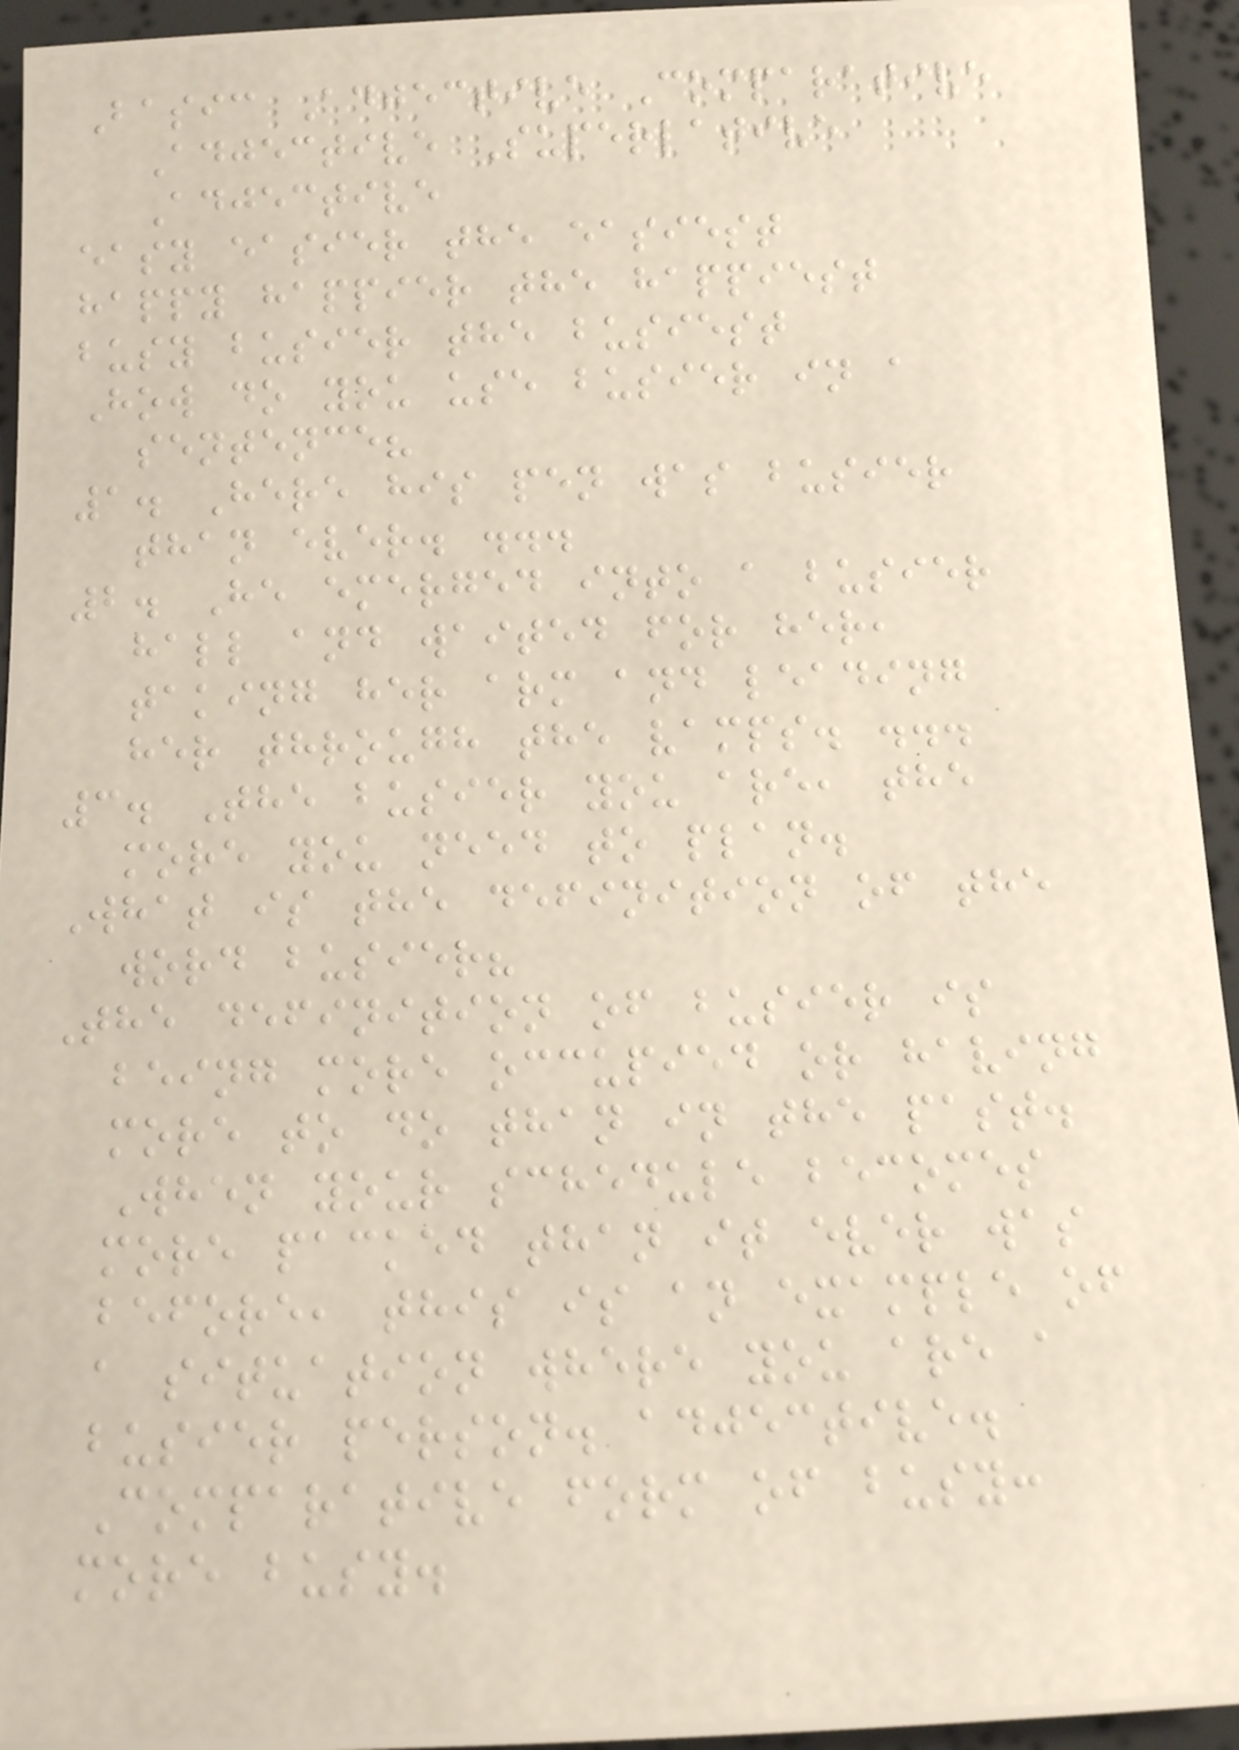Basic Adjective Comparative
Adjective Superlative
Adjective
easy easier the easiest
happy happier the happiest
busy busier the busiest
How do you use busier in a
sentence?
1. Here his pen was busier
than ever. ...
2. He emerged into a busier
hall and waited for her,
taking her arm and leading
her through the vamps. ...
3. The busier you are, the
more you need to plan.
What is the definition of the
word busier?
The definition of busier is
being more occupied or having
more to do than in the past.
When your schedule becomes
more packed than it ever was
before, this is an example of
a situation where you are a
busier person. adjective.
Comparative form of busy:
more busy.
